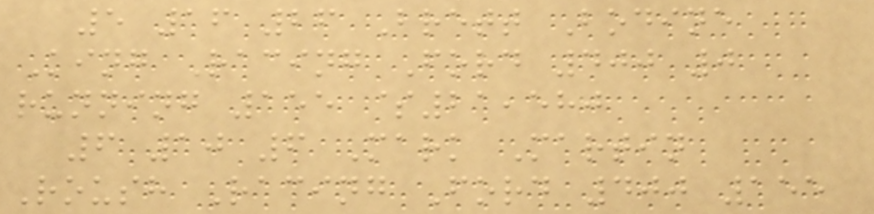5 16 26 Brett Bodine
King Racing Ford 400 0
running 155 $21,580
6 10 6 Mark Martin
Roush Racing Ford 400 155
